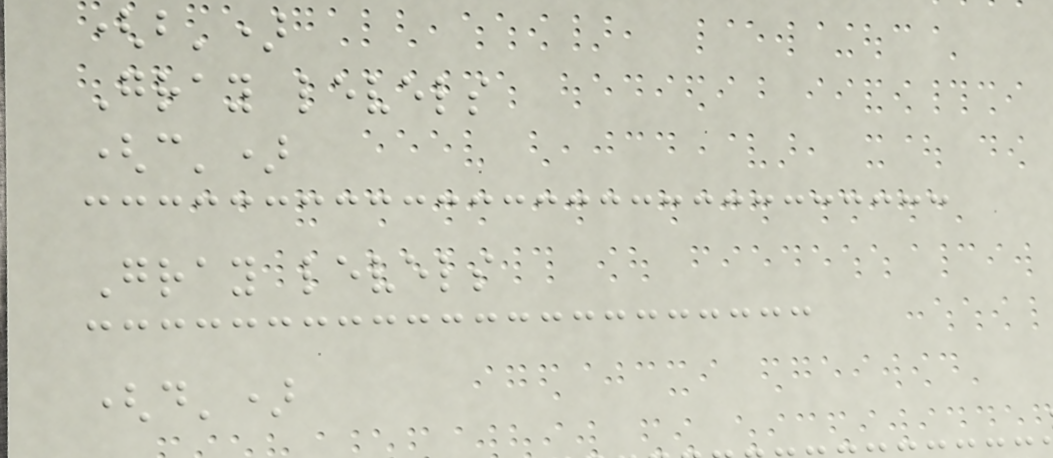(b')
Gray levels
(c')
Gray levels
(d')
